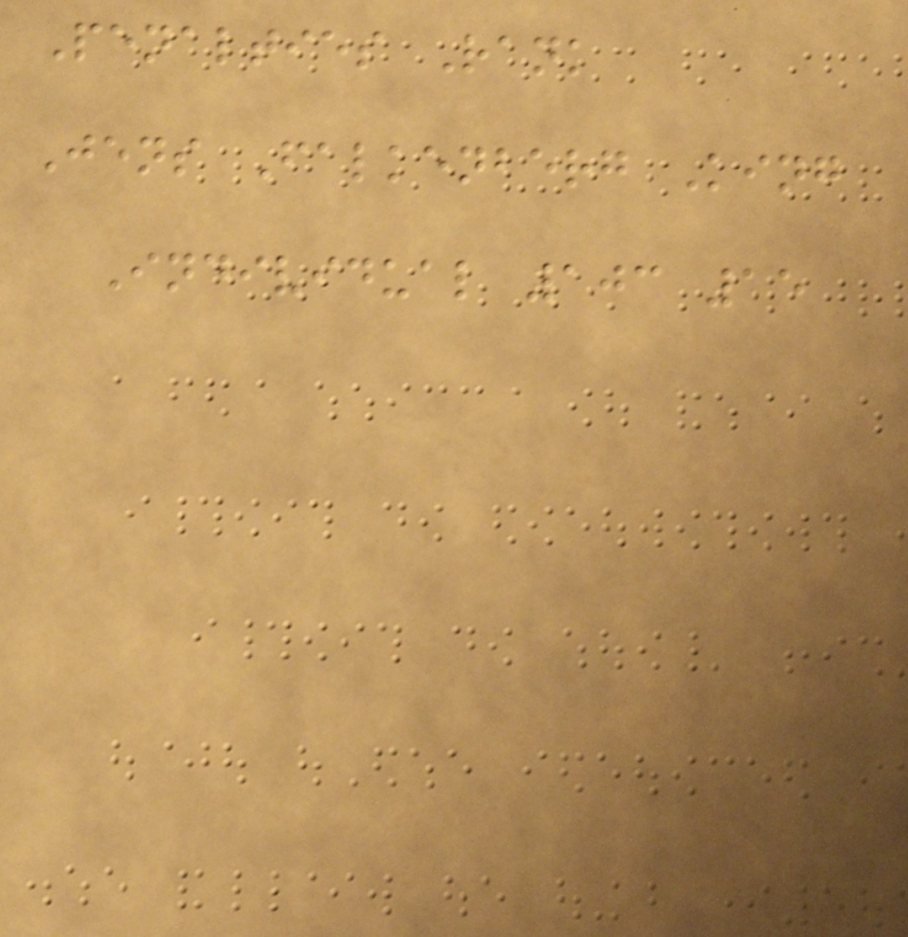Penalties Rank
Jens Falkenberg King
Individual 103 15
